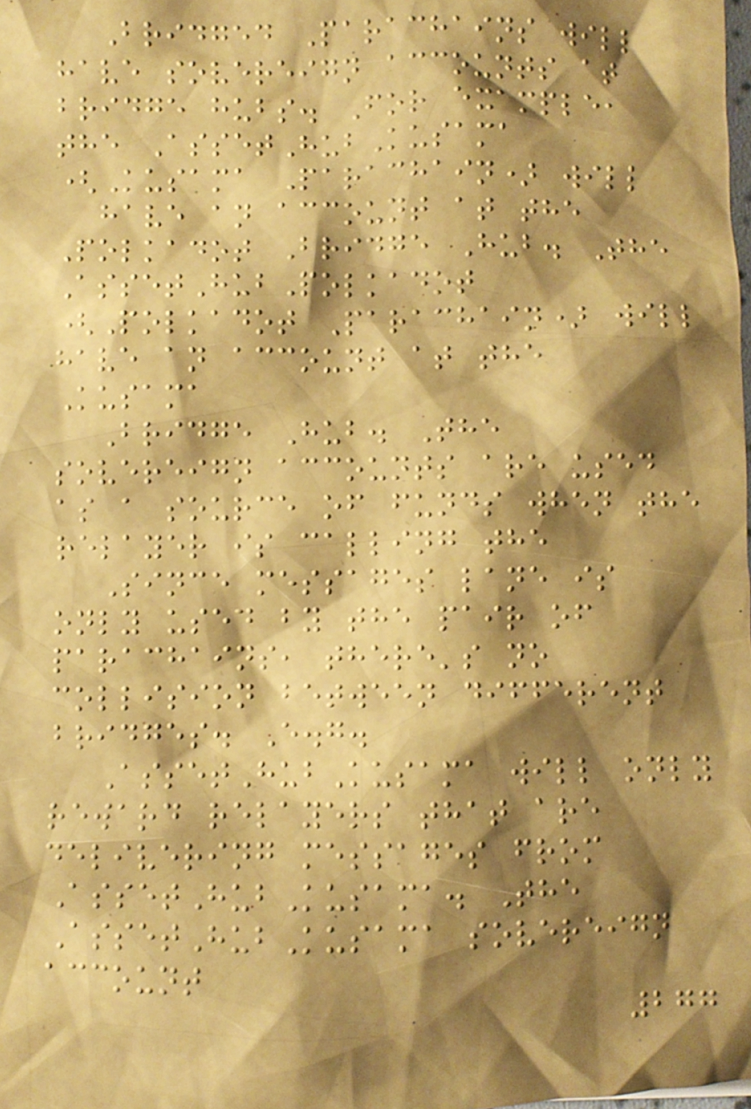Bridged Parachains will
have sovereign accounts at
bridge hubs. For example,
the AssetHubKusama
(Kusama Parachain) will
have an account at the
Polkadot Bridge Hub. The
AssetHubPolkadot
(Polkadot Parachain) will
have an account at the
Kusama
Bridge Hub. The
sovereign accounts are used
as a source of funds when the
relayer is calling the
Since messages lane is
only used by the pair of
parachains, there's no
collision between different
bridges. E.g.
AssetHubKusama will only
reward relayers that are
delivering messages from
AssetHubKusama. The
AssetHubKusama sovereign
account
277
